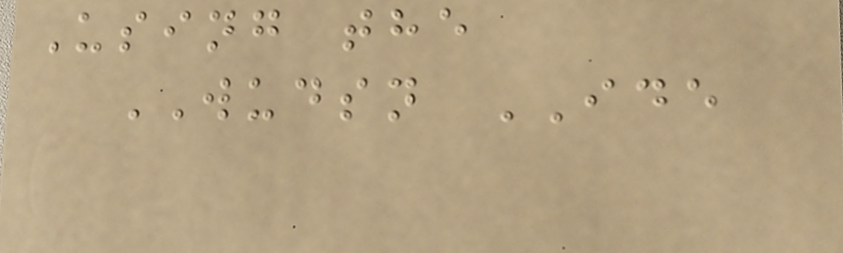Using the
WUDSN IDE
